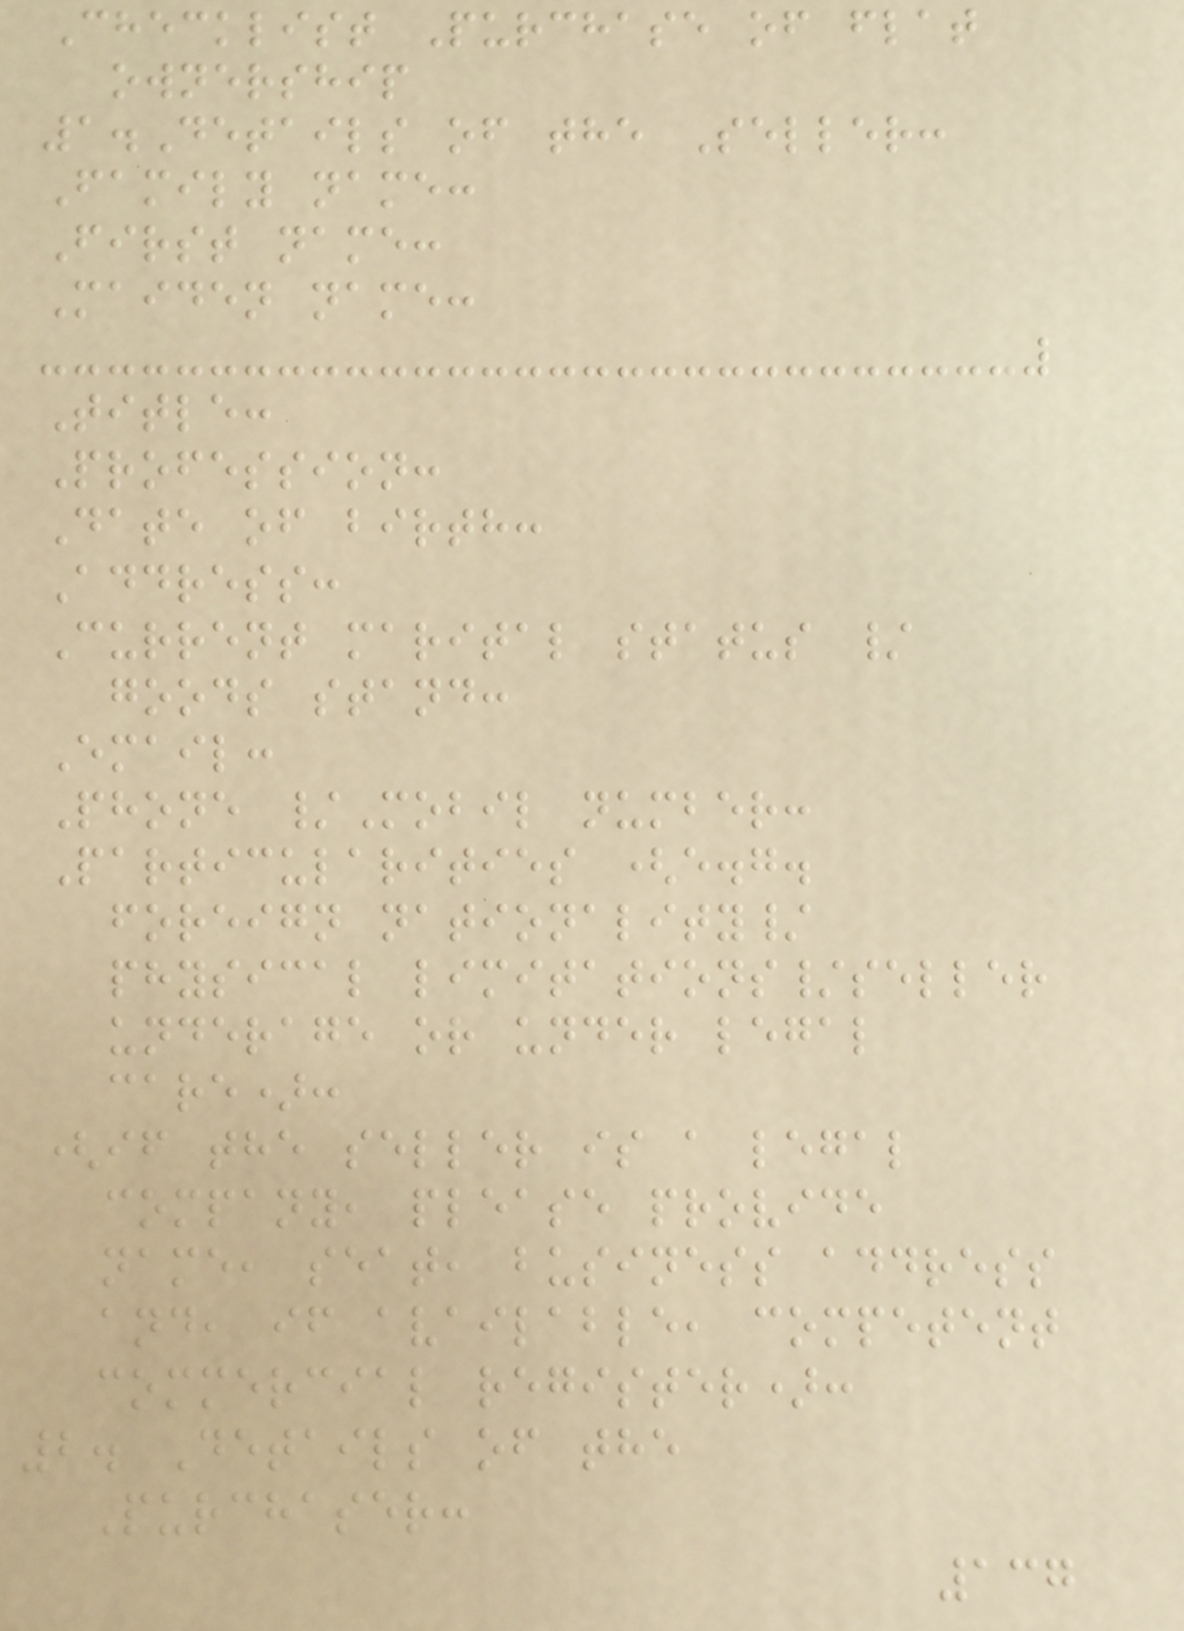Checklist Purchase of flat
ownership
1.Details of the Seller:
Family name:
First name:
Maiden name:
Title:
Profession:
Date of birth:
Address:
Current marital status /
goods stand:
Email:
Phone /Mobil number:
Particularities (e.g.
foreign nationality/
physical limitations/seller
underage or under legal
care):
(if the seller is a legal
company, please provide
name, seat, business address
and, if available, competent
commercial register):
2. Details of the
Purchaser:
137
